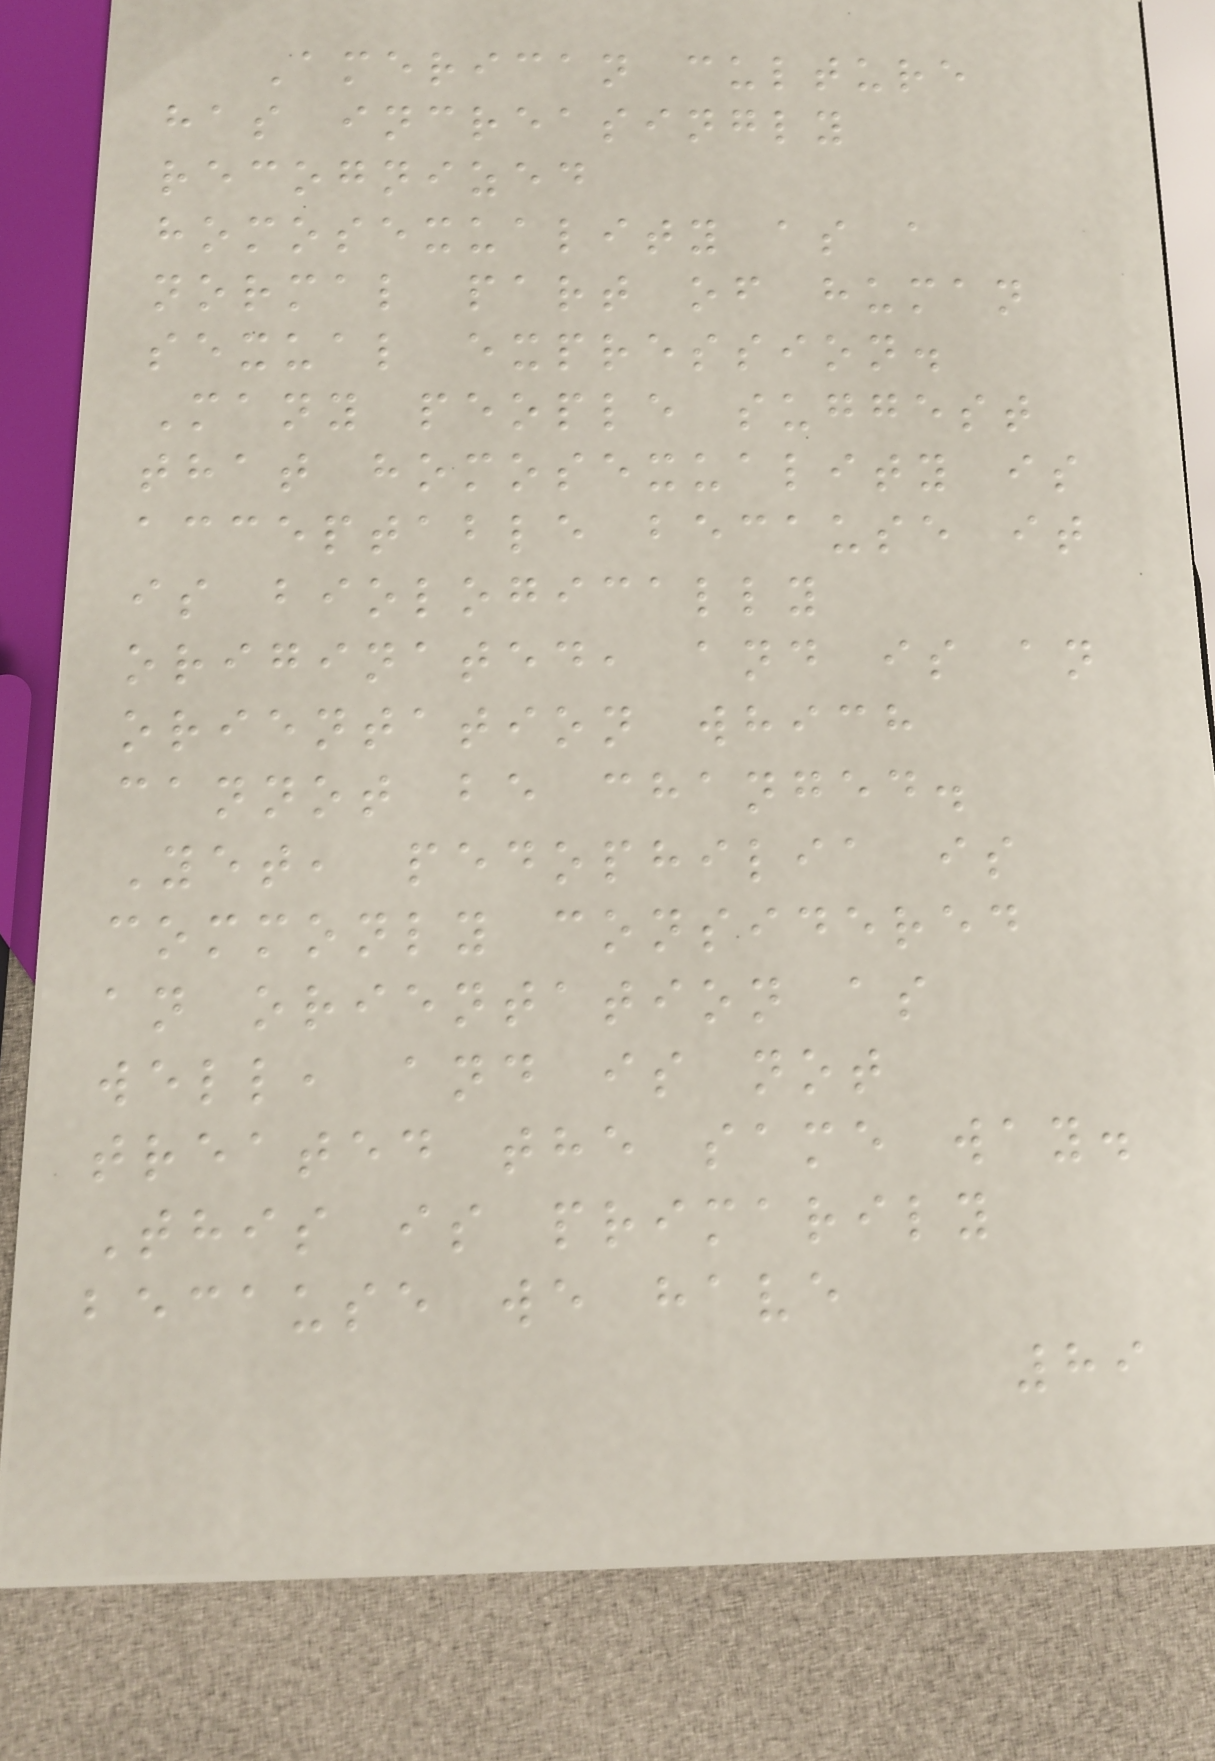American culture
has increasingly
recognized
homosexuality as a
normal part of human
sexual expression.
Many people suggest
that homosexuality is
acceptable because it
is biologically
originated, and is an
orientation which
cannot be changed.
Yet, pedophilia is
commonly considered
an orientation as
well, and is not
treated the same way.
This is primarily
because we have
89
